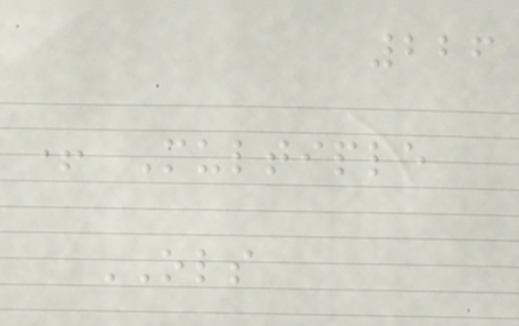226
+ Multiple
OLS
